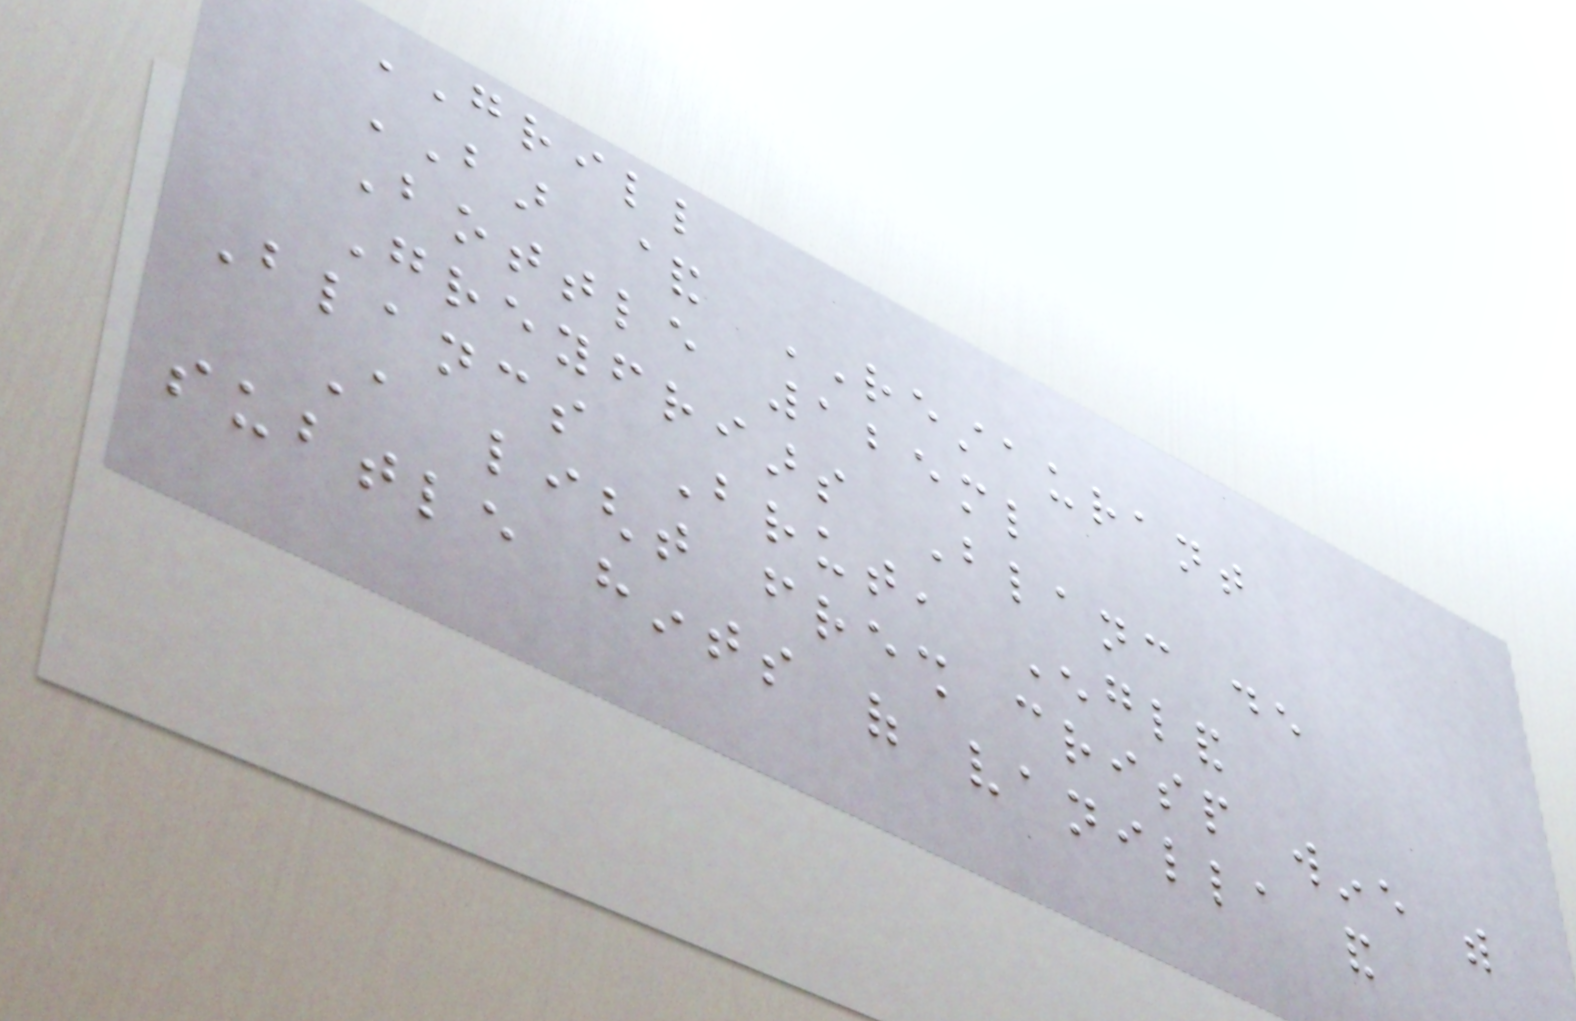GRILL
BAR & RESTAURANT
Bottle 125ml
Greyfriars Blanc de
Blancs Brut, England
A light fresh crisp wine with
subtle hints of vanilla and
